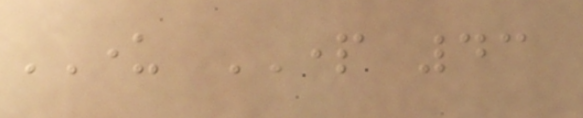UNDER PART 43
